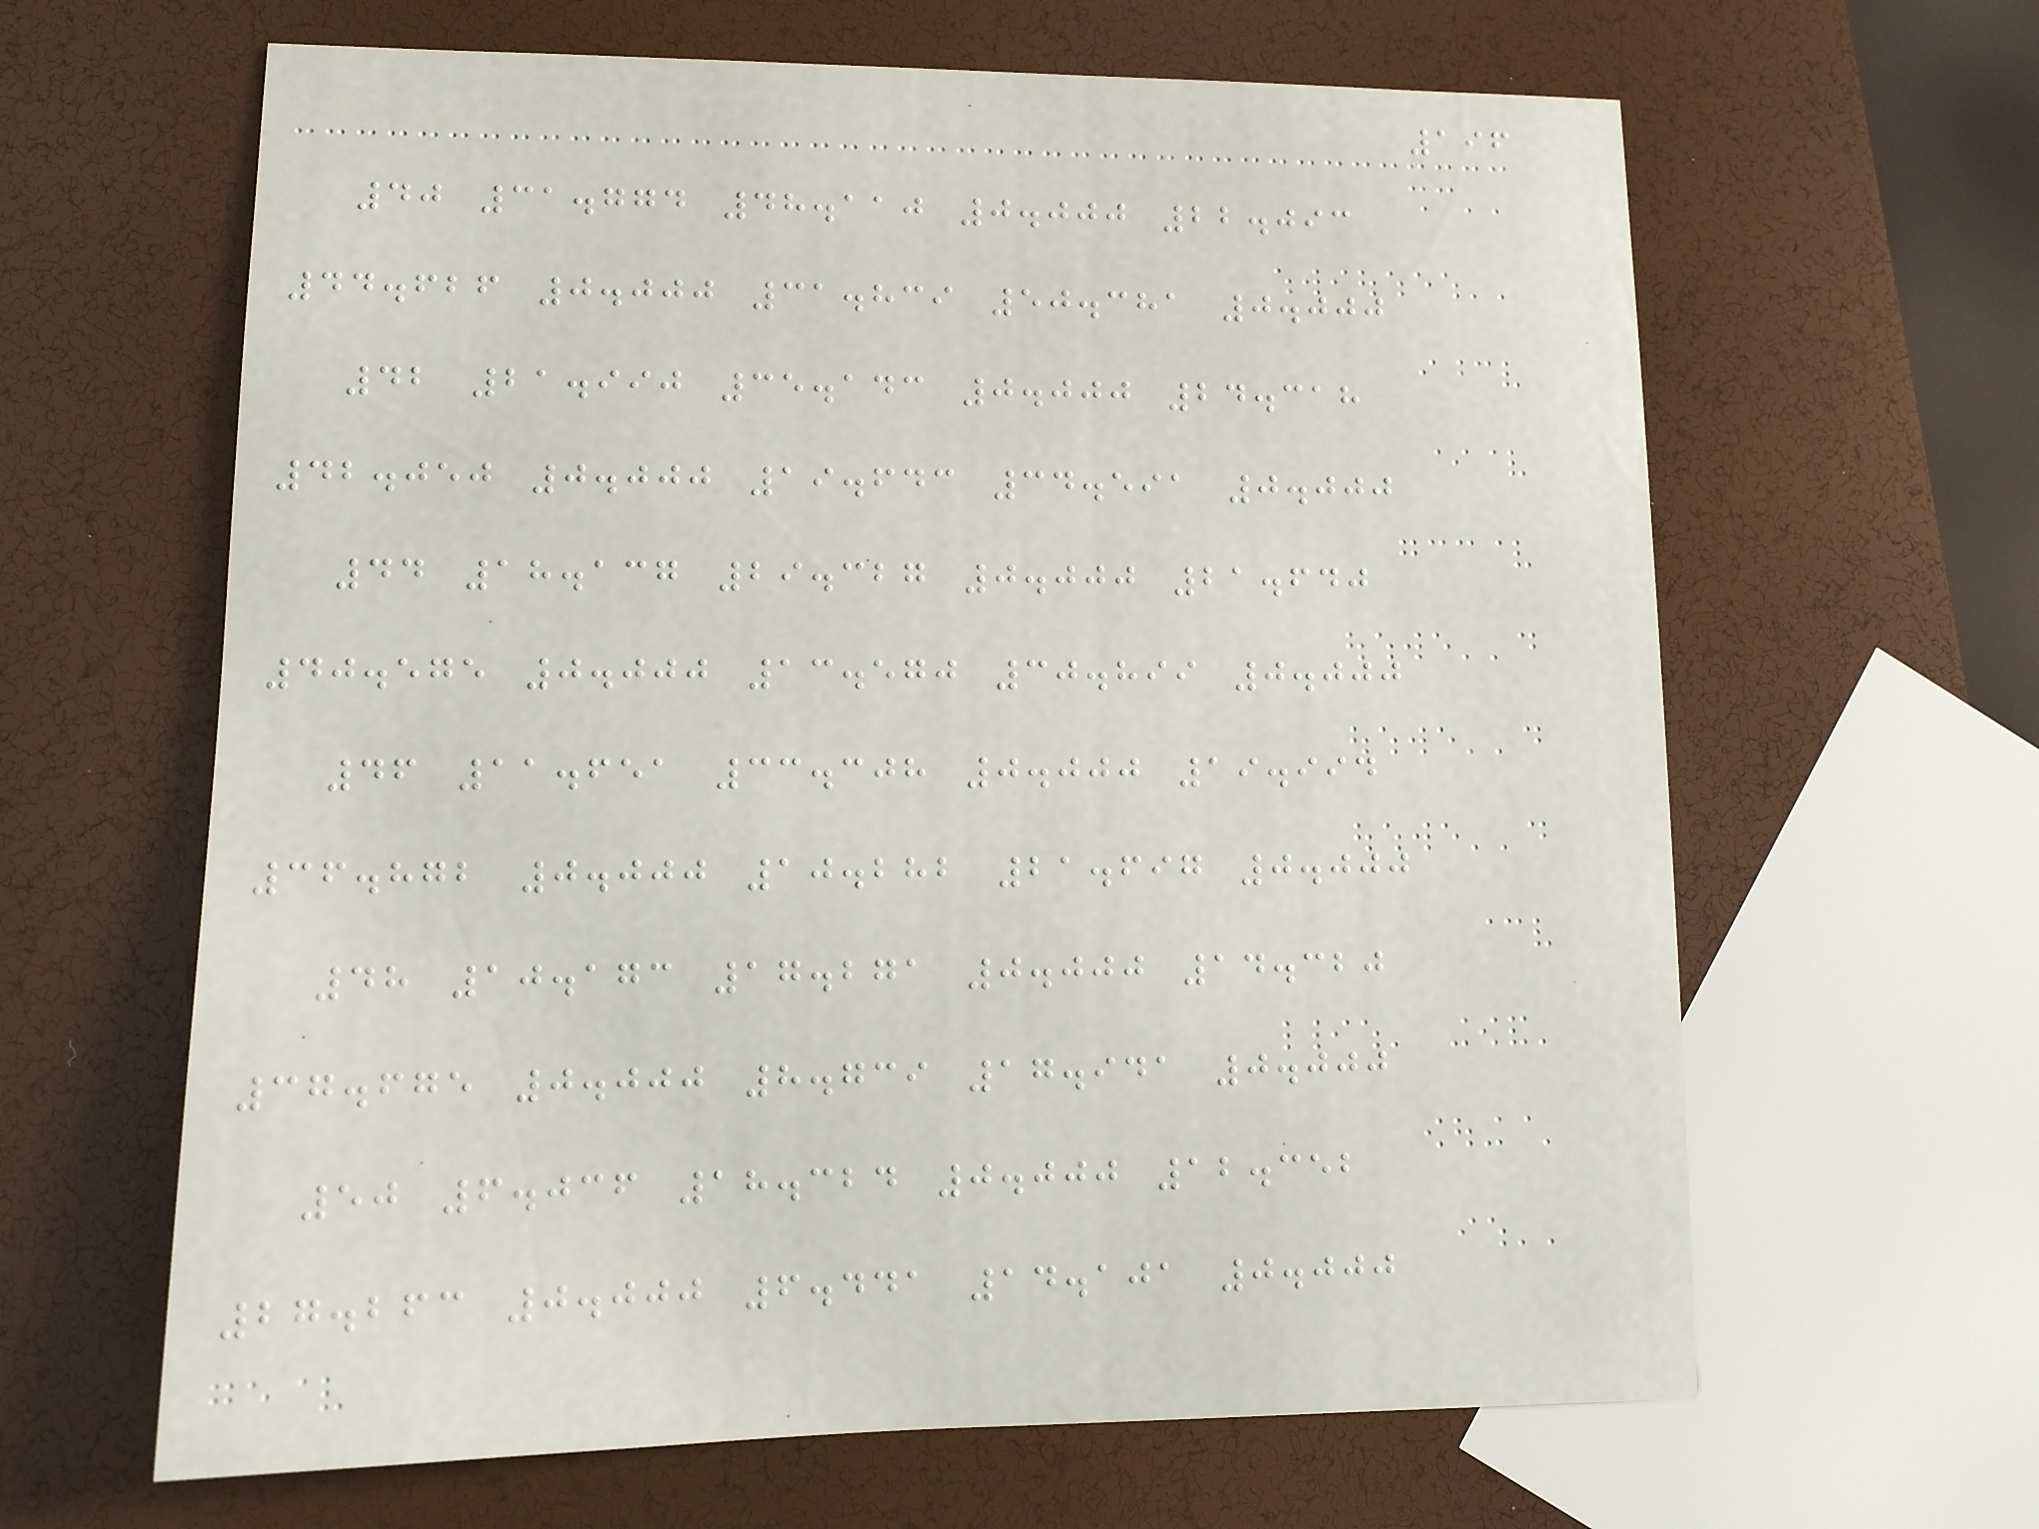196
40 31.774 48.110 0.000 22.093
44.626 0.000 31.839 50.381 0.000
42 21.990 35.143 0.000 24.318
42.050 0.000 19.643 34.591 0.000
44 18.137 29.327 0.000 21.640
40.575 0.000 13.570 30.899 0.000
46 11.651 33.308 0.000 19.994
36.872 0.000 10.282 21.697 0.000
48 10.173 17.271 0.000 14.320
37.675 0.000 8.739 17.941 0.000
50 6.036 18.324 0.000 12.352
27.263 0.000 6.441 14.101 0.000
